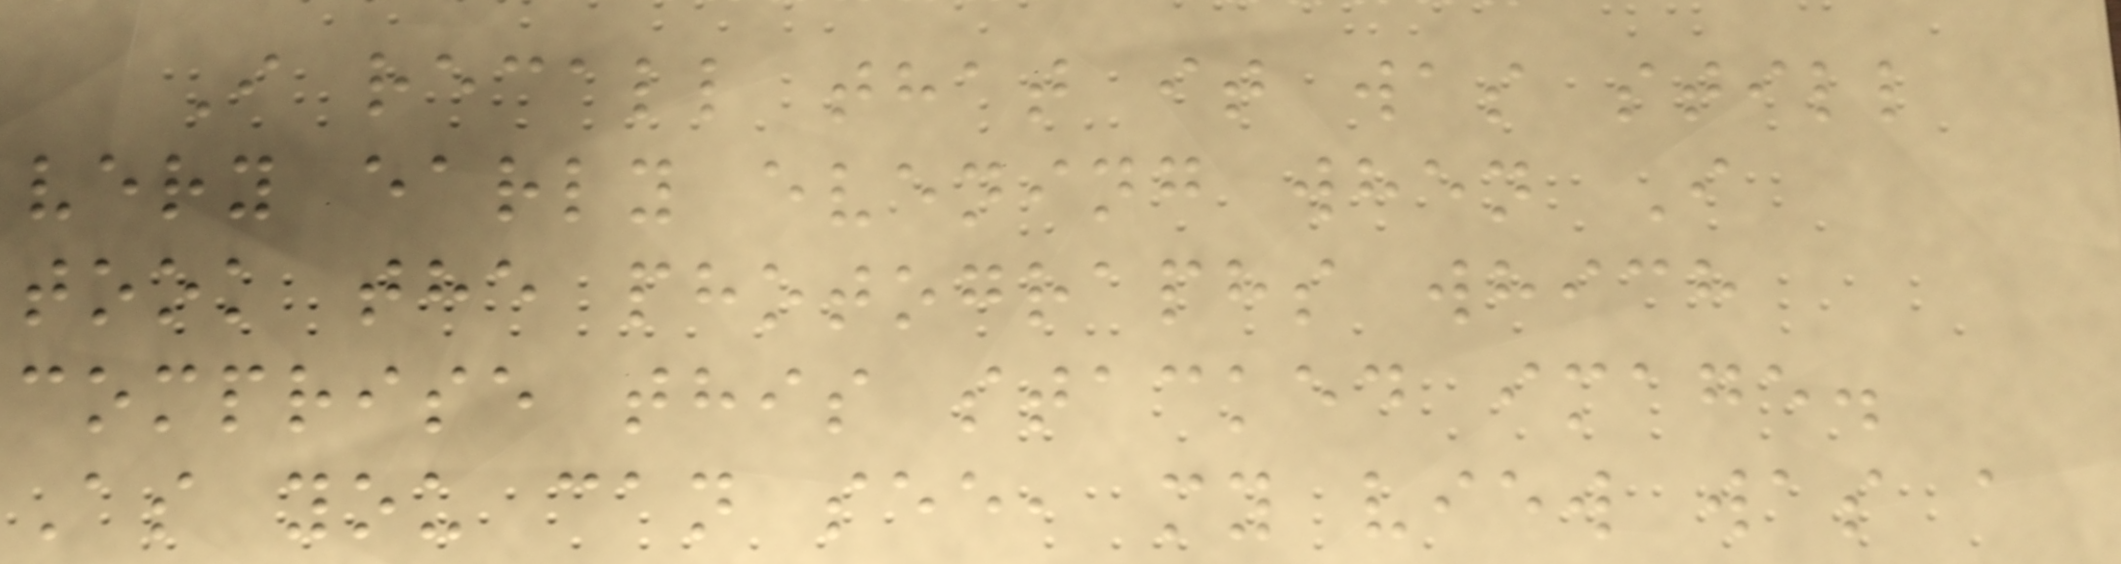I recall that it was still
very early evening when I
took the photographs which
comprise this stacked image.
As you can see, my view was a
